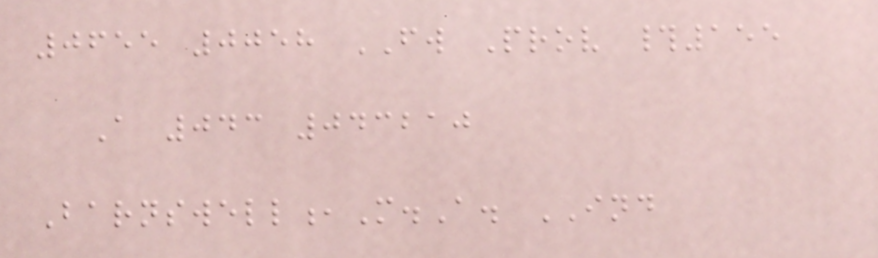0655 0058 FW Prov #155
A 043 043210
Barnswell,M.A. IND
